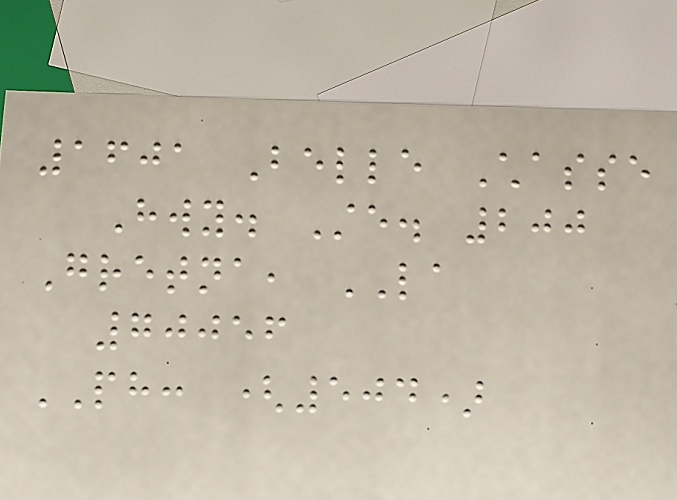1601 Belle Chasse
Hwy. Ste. 200
Gretna, LA
70056
PH: (504)
